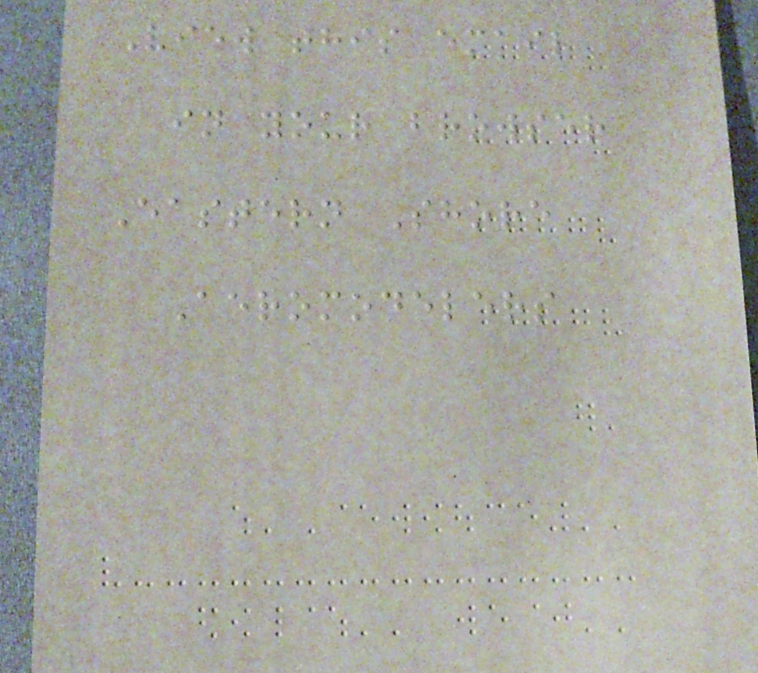View this email
in your browser
Eastern Shore
Aeromodelers
